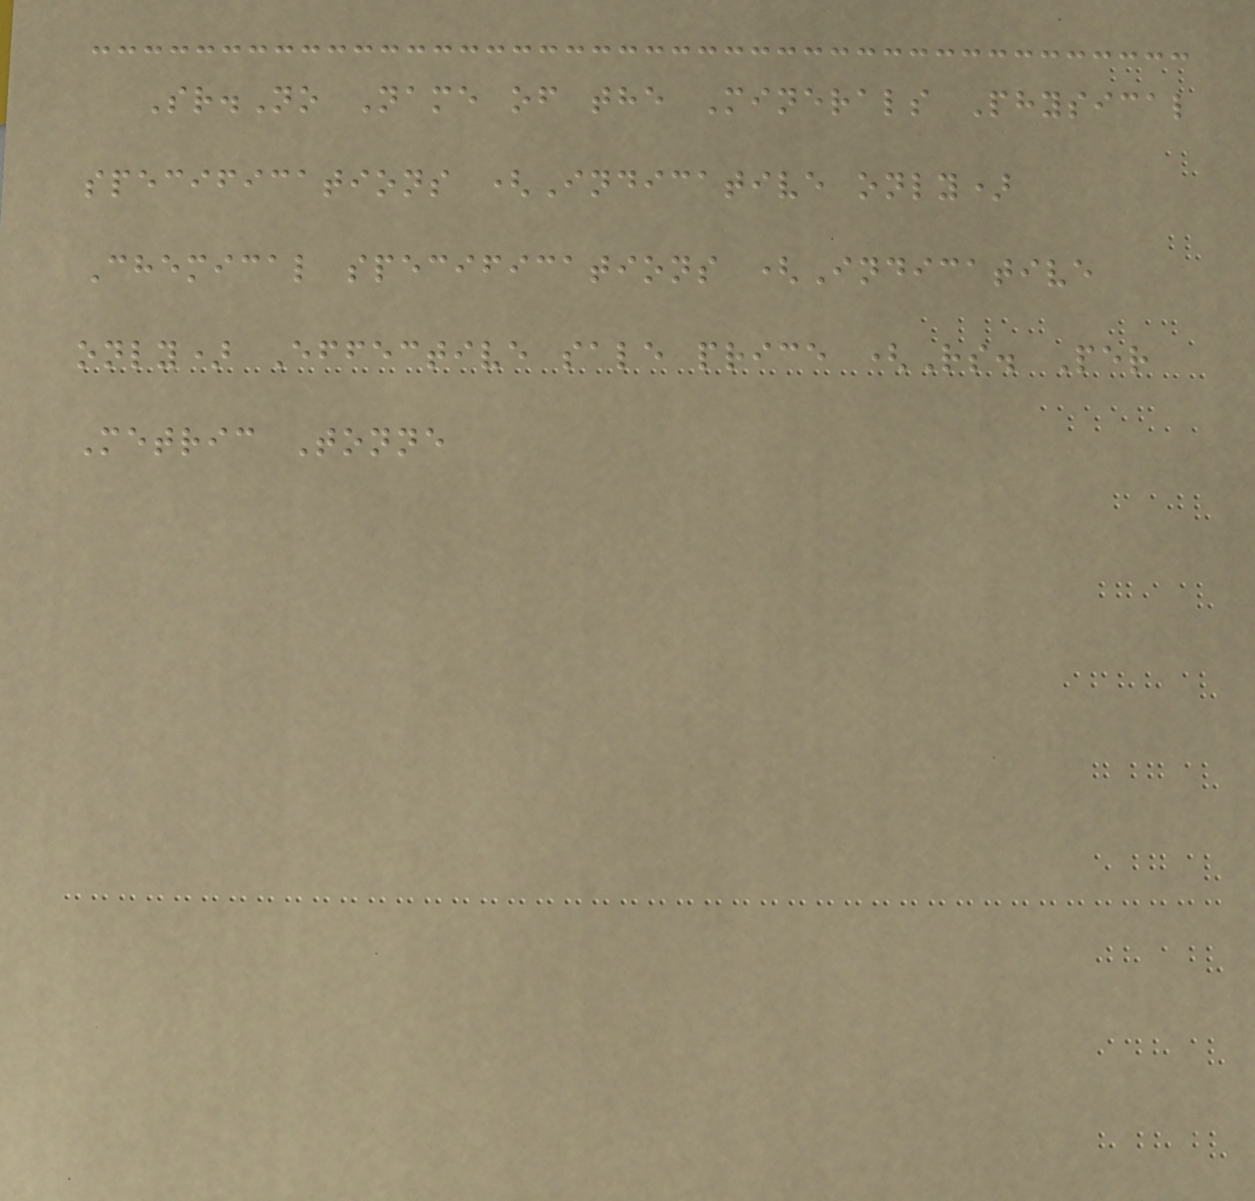Sr.No Name of the Minerals Physical
specifications (Indicative only)
Chemical specifications (Indicative
only) Effective sale price (Rs. Per
Metric Tonne
